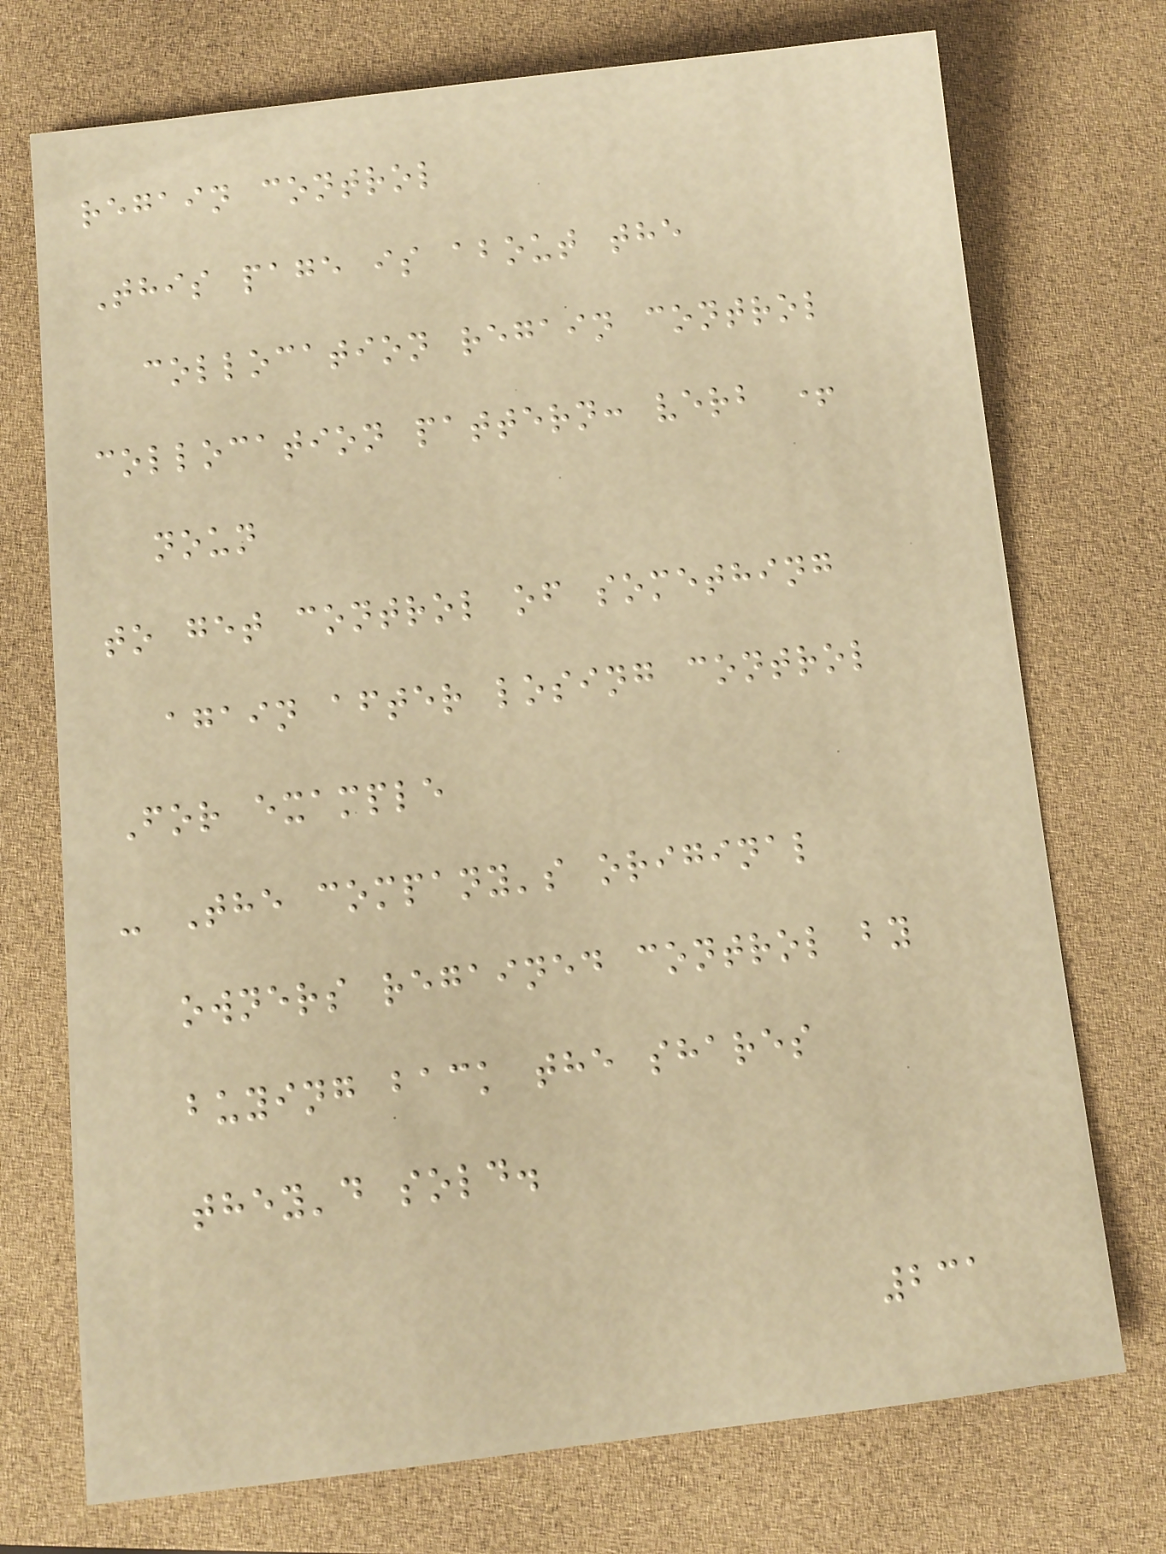regain control
This page is about the
collocation regain control
collocation pattern: verb +
noun
to get control of something
again after losing control
For example
- The company's original
owners regained control by
buying back the shares
they'd sold.
231
